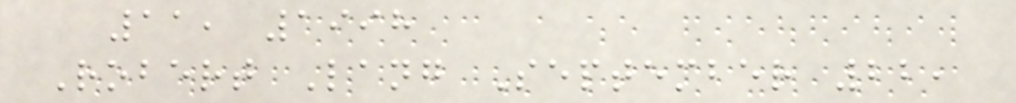11, 1998
Robert Lang September 22,
